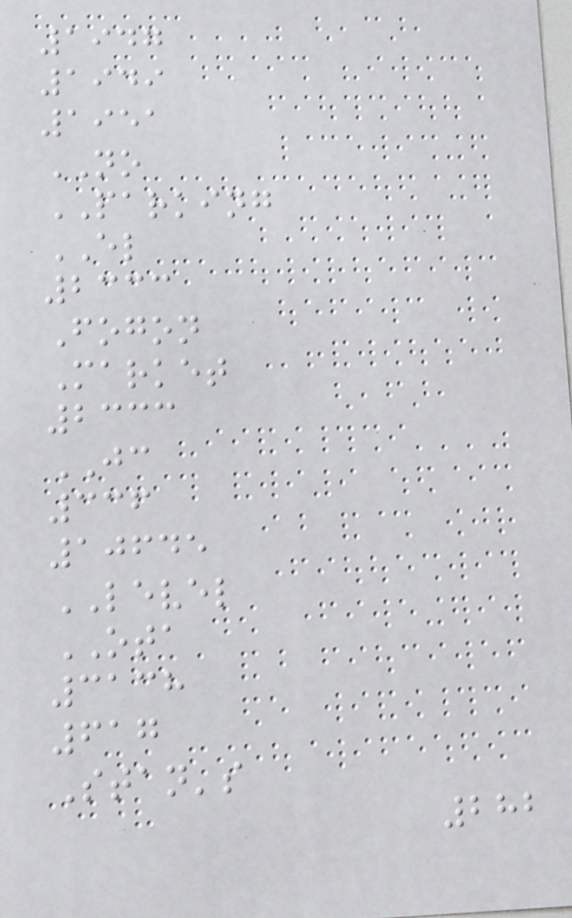1947
1949
1951
NO
PARKING
EL
2333
Fogon
Market
2333
JC
336
10645
LEVEL
OTA
3138
617
Stan's
282
